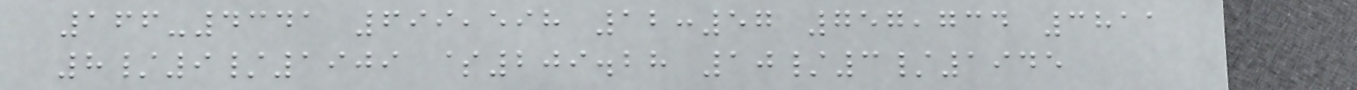166-4341 699,598 12:57 757,734 3811
8/9/1909 $209.28 10/3/1945
